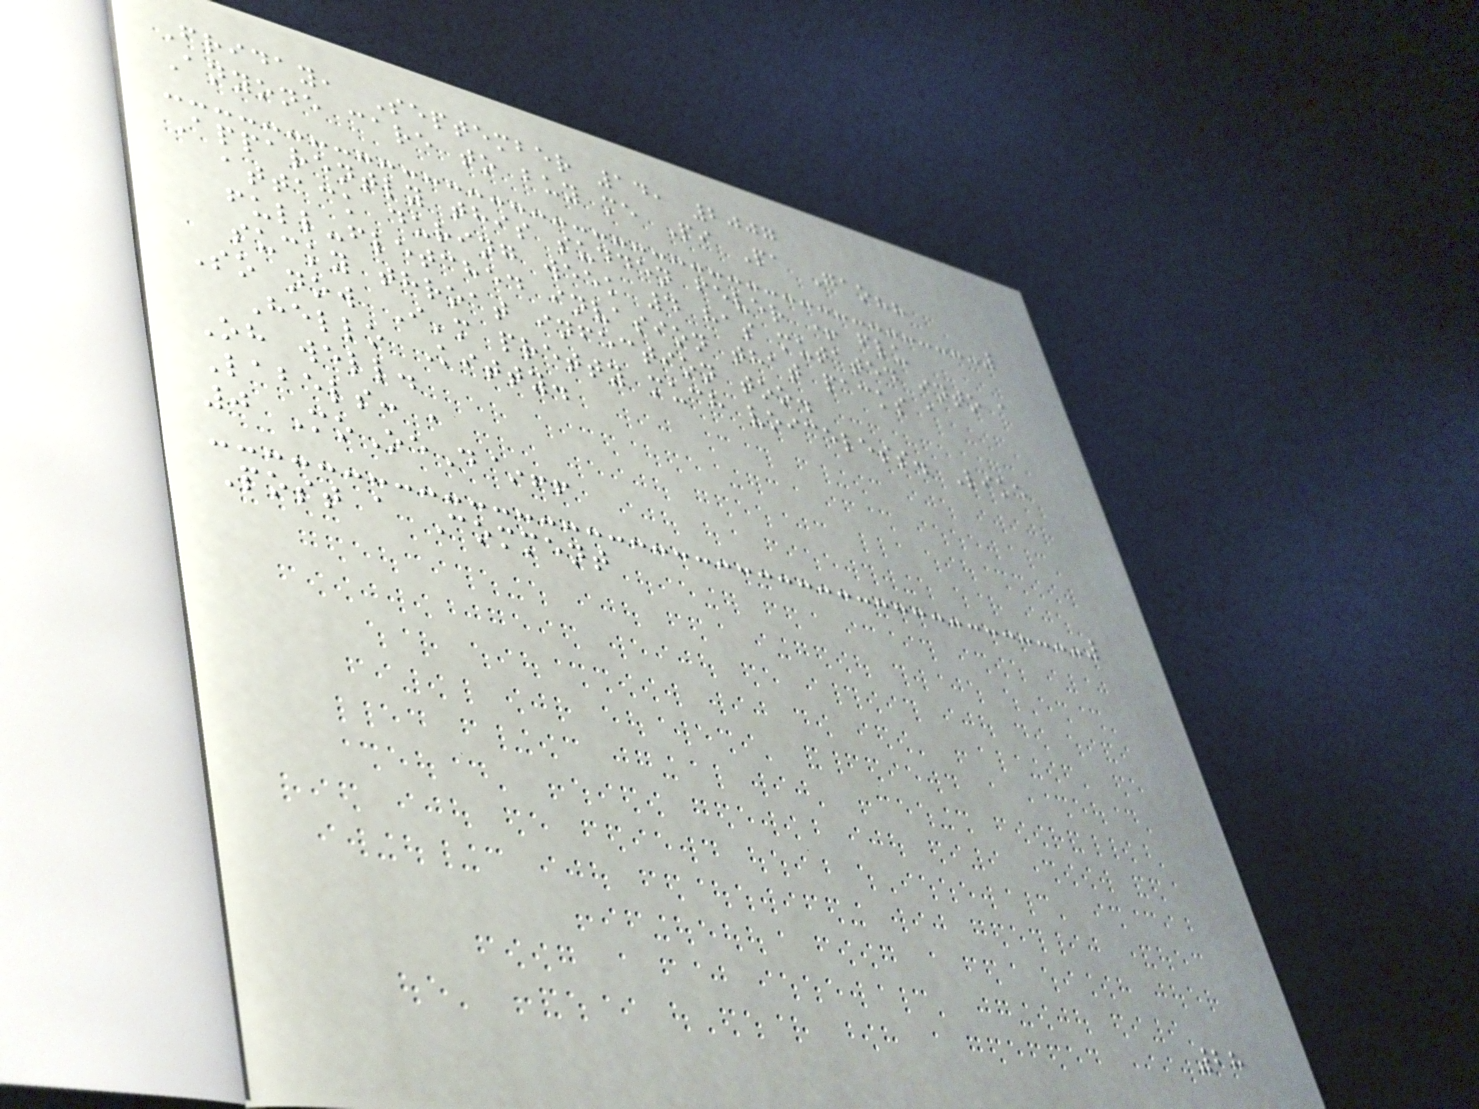Friday, September 14, 2007
Anyone care to buy me Pi Pa Gao??
Apparently this sudden fever + flu
attack during week 4 has mutated into a
full-fletched invasion that packs a
sucky throat infection too.
So now I'm pretty much voiceless. Like
Hello Kitty.
Oh well.
Labels: ,
0 MoOeD~!!
Post a Comment
28
